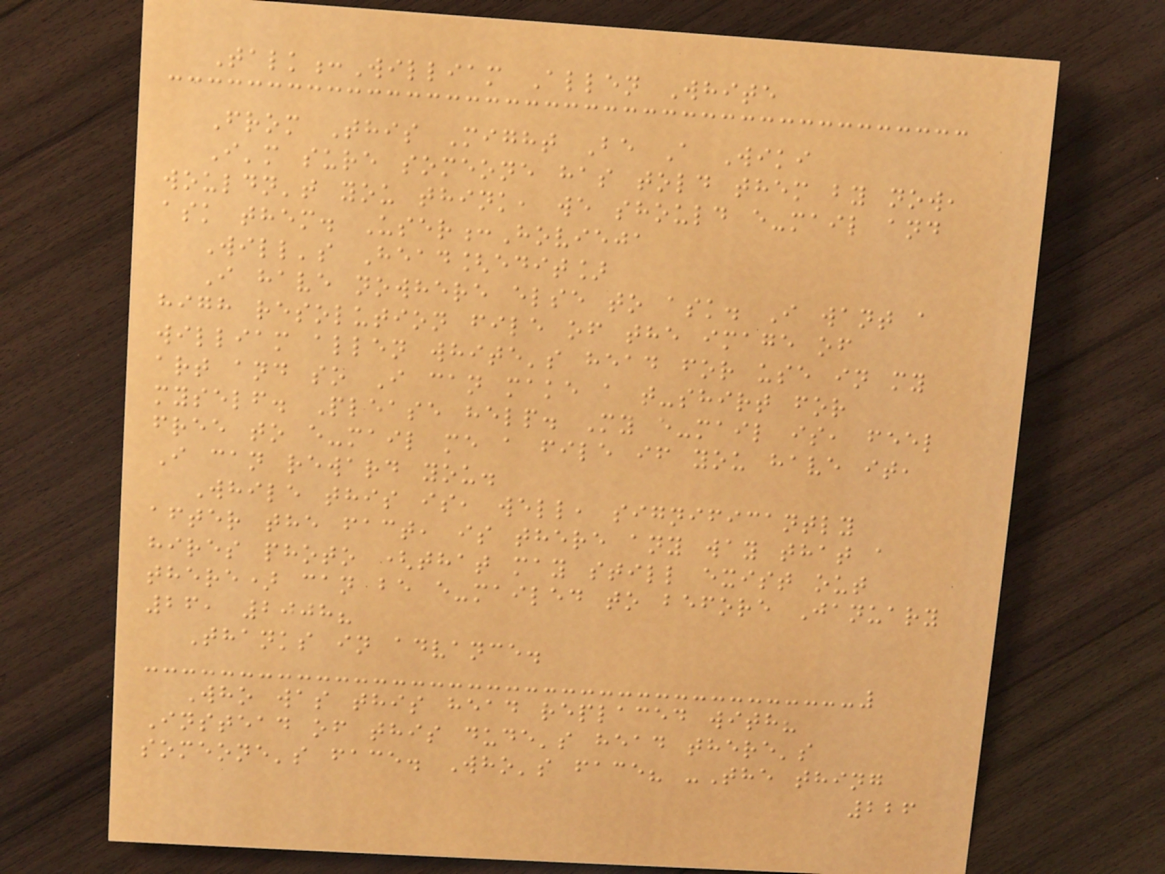Talk:William Allen White
From This Might Be A Wiki
I'm sure someone has told them by now,
wouldn't you think, we should e-mail and
ask them. User:Hovieja
Will's Head[edit]
I have nowhere else to ask. I want a
high resolution file of the image of
william allen white's head for use in my
art and so I can make a t-shirt for
myself. Please help. My e-mail is, feel
free to e-mail me a file if you have it,
I can reward you.
While this is, well, significantly
after the fact, is there any way that a
hires photo (that may still exist out
there) can be e-mailed to before January
26, 2008?
Thanks in advance.
Who was this head replaced with?
Instead of this dude's head there's
someone's face. Who's face? -The thing
226
